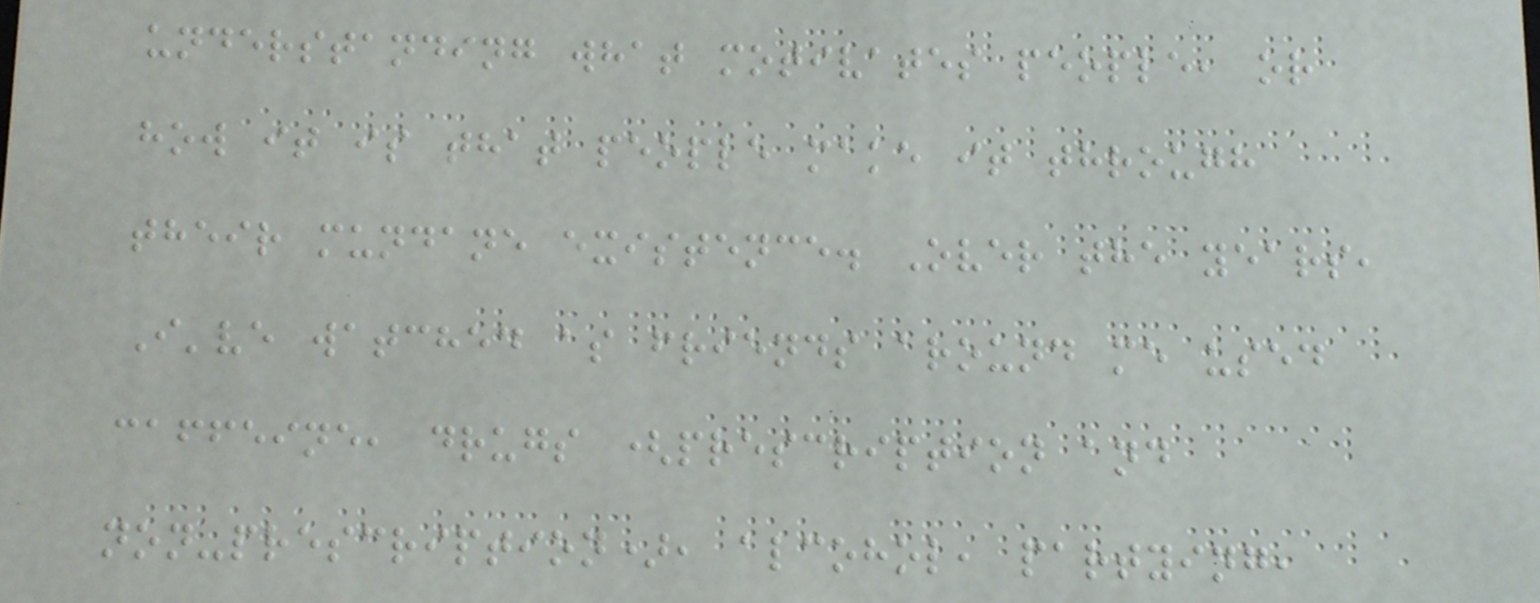understanding what motivates people, or
how it is that people make it through
their mundane existence. Over the years,
I've watched as friends around me used
caffeine, drugs (prescription and
non-prescription), alcohol, partying,
